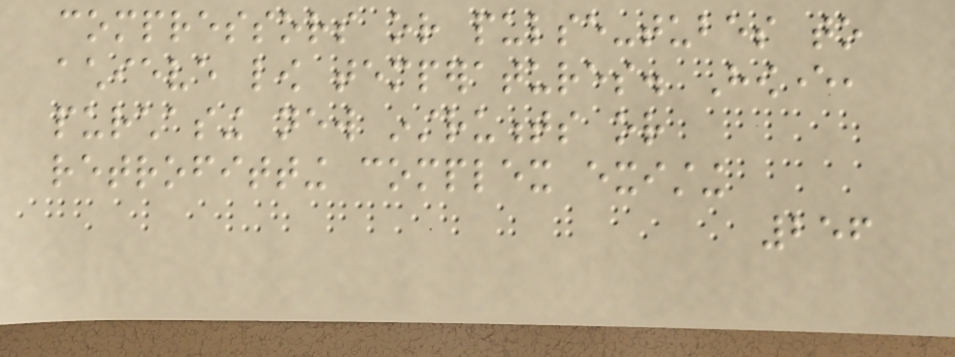compressors or pulse-tubes to
achieve low temperatures. However,
purchasing new instruments or
retrofitting complex existing
256
